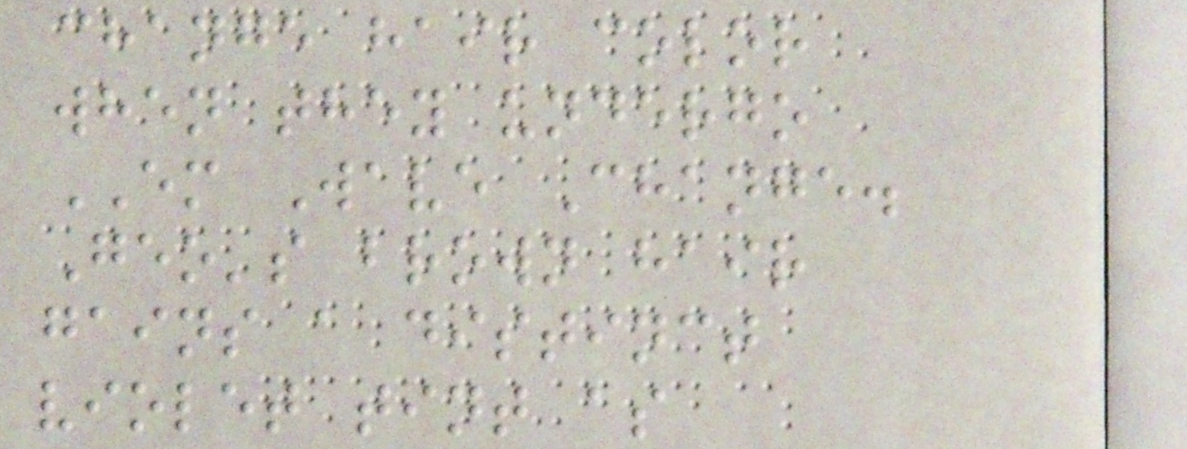change hair color
when they undergo
EM Wave Change.
Geo's brown hair
gains a distinct
violet tint as
